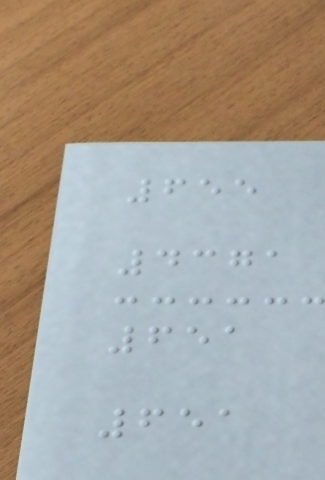655
4371
651
651
